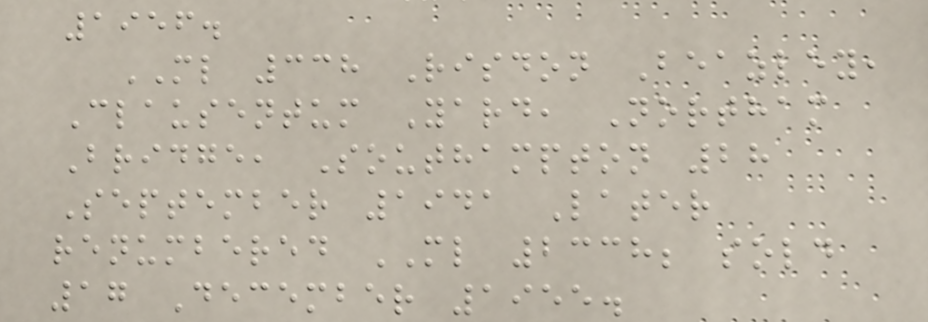1956.
ML 338 Risdon Beazley,
Clausentum Yard, Northam
Bridge, Southampton 28
September 1941 Later
renumbered ML 2338; sold
17 December 1955.
